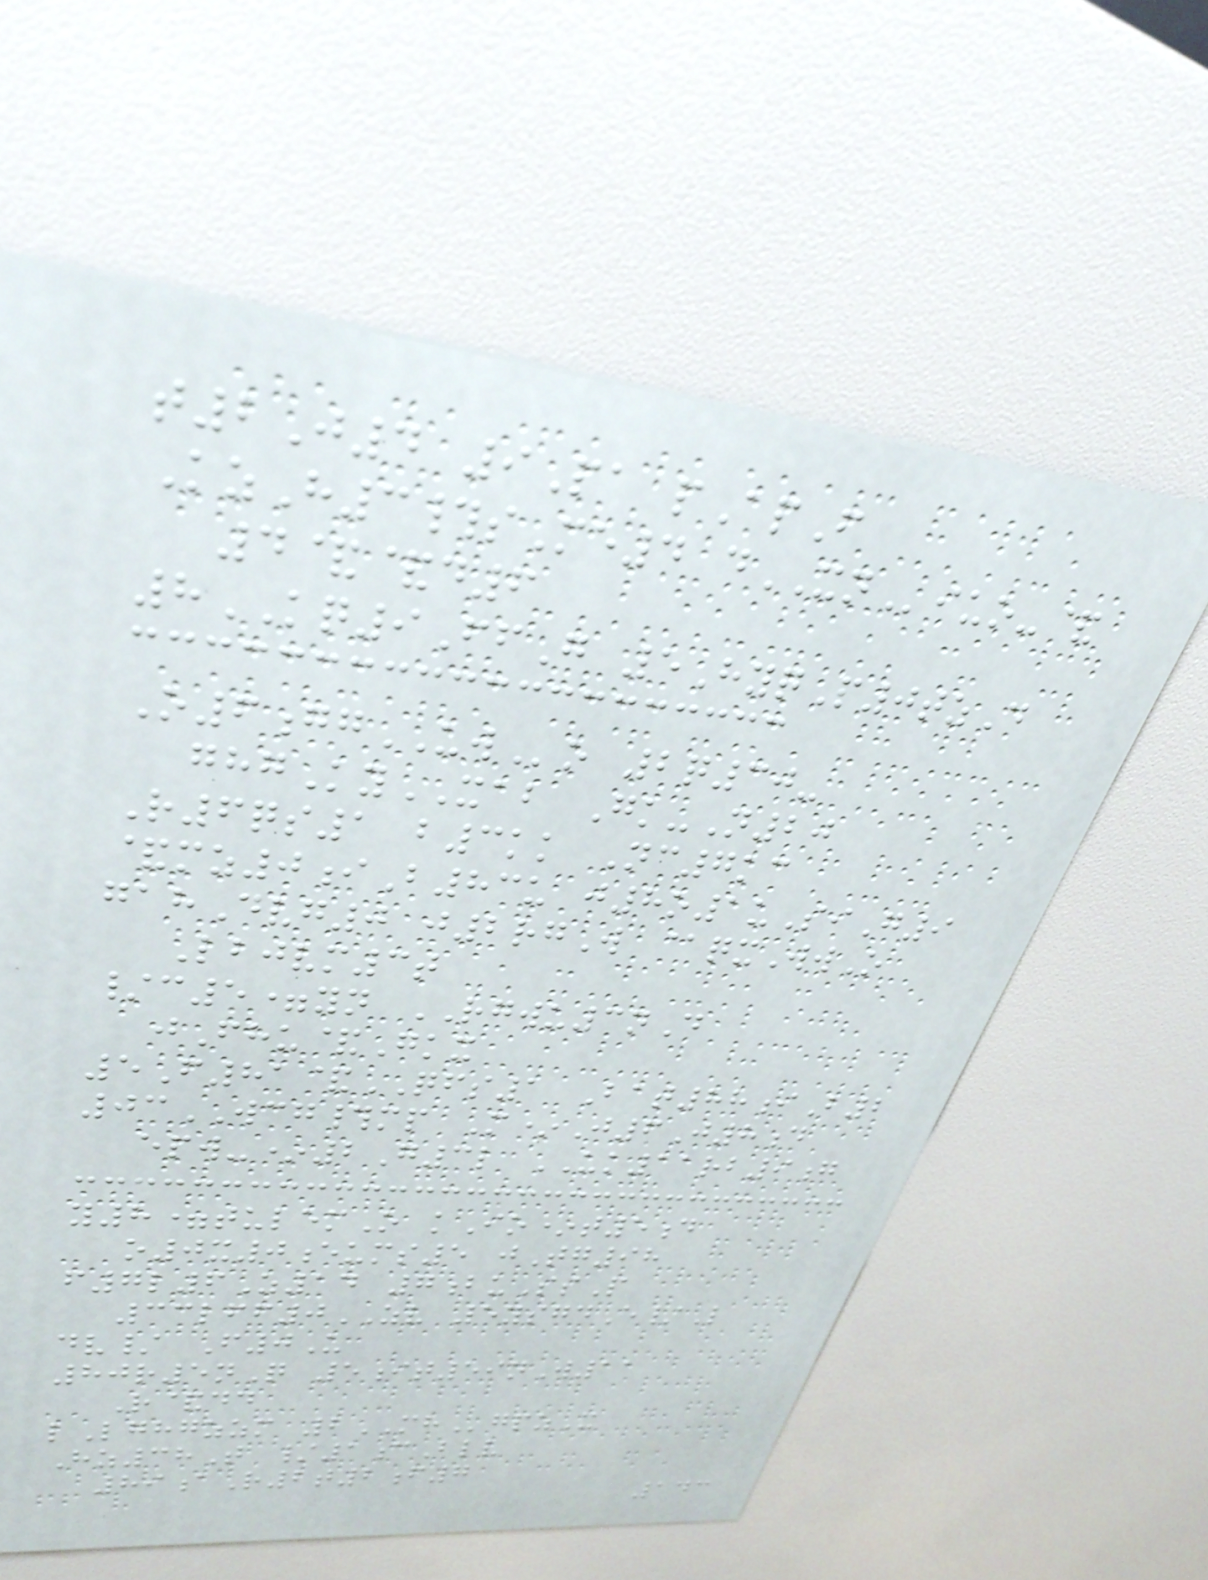t2J4 9Pa pApF
KzH3#sMe4 dXNiuo-&
4&&d6
8KQ9FfG 5HyqP0tzD
O6ggUWo 2q30-
ghgKyXAB Gk-N20
R6qs1 b3kk Nc7kc
&mz0iB83u j8o1uSiG9
gahDvg0 j2rgW @qxWwO
Lbjvm3t
/c5=yn RGWU3nD
jFhu&Gkx
5F81&QFS1 Bat88iB2
03WCG#mp M*J6J8d
epw-*2G3l UK11rb9g
y8=tulemO kIo*t5d
o0x0eums5 jTg98
f7l6Z14 7buSsP
33lff0ZV 5ysgdE/L
dv/ F0U
80r5nQ 5it59nW11
R&dd
lLghgzzm 2MHgpzX
Hz38T /1cBlv
89aR2t2f7
143
